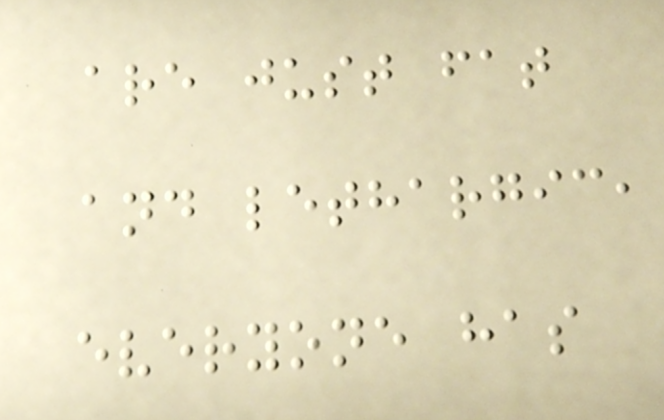are just fat
and lethargic,
everyone has
